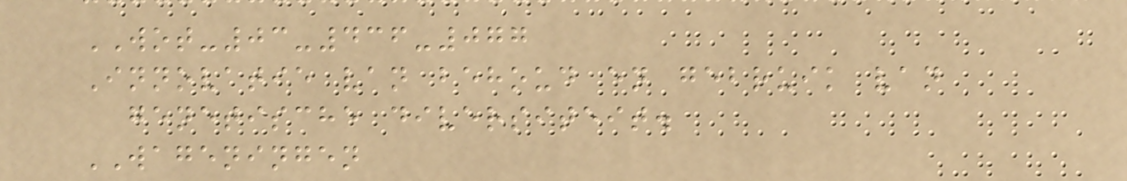WOT-03-436-077
Innovatie van behoud en gebruik van
genetische diversiteit.
WAGENINGEN
